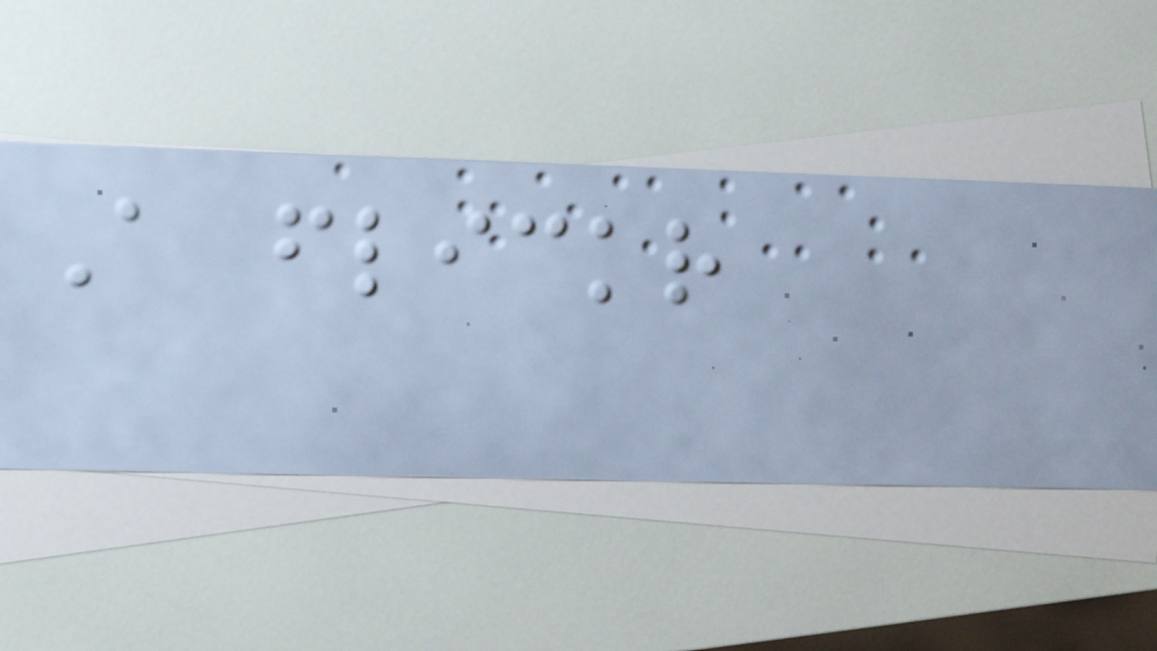A flickr
